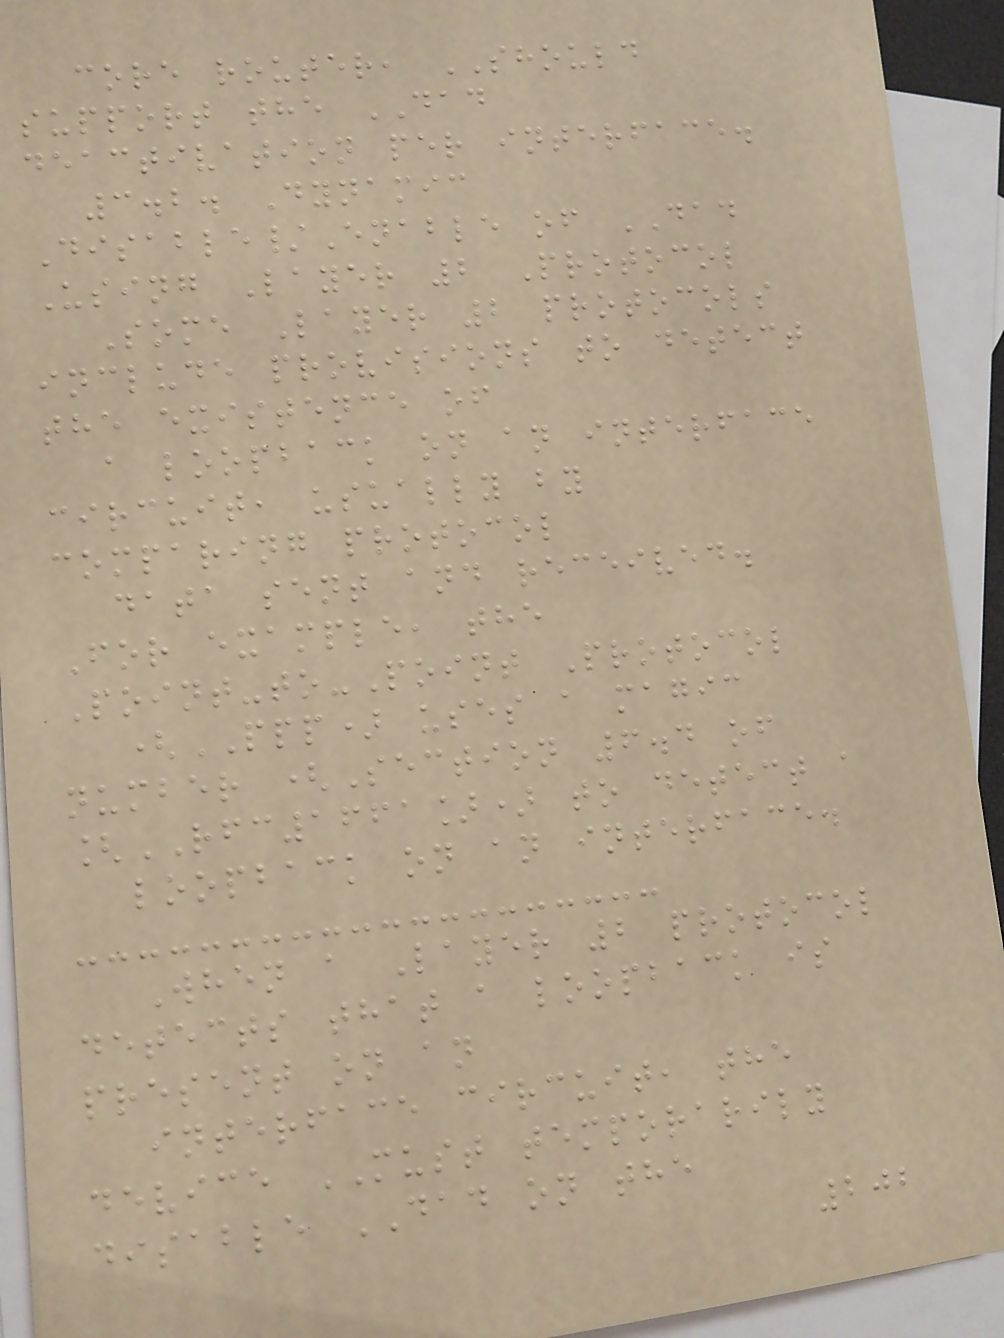core router, SHOULD
support the DAD
deactivation per interface.
3.2. Dynamic
Disable/Enable of DAD
Using Layer 2 Protocol
Some Layer 2 protocols
include provisions to detect
the existence of
a loopback on an interface
circuit, usually by
comparing protocol
data sent and received.
For example, the
Point-to-Point Protocol
(PPP) uses a magic
number (Section 6.4 of
[RFC1661]) to detect a
loopback on an interface.
When a Layer 2 protocol
detects that a loopback is
present on an
interface circuit, the
device MUST temporarily
disable DAD on the
202
